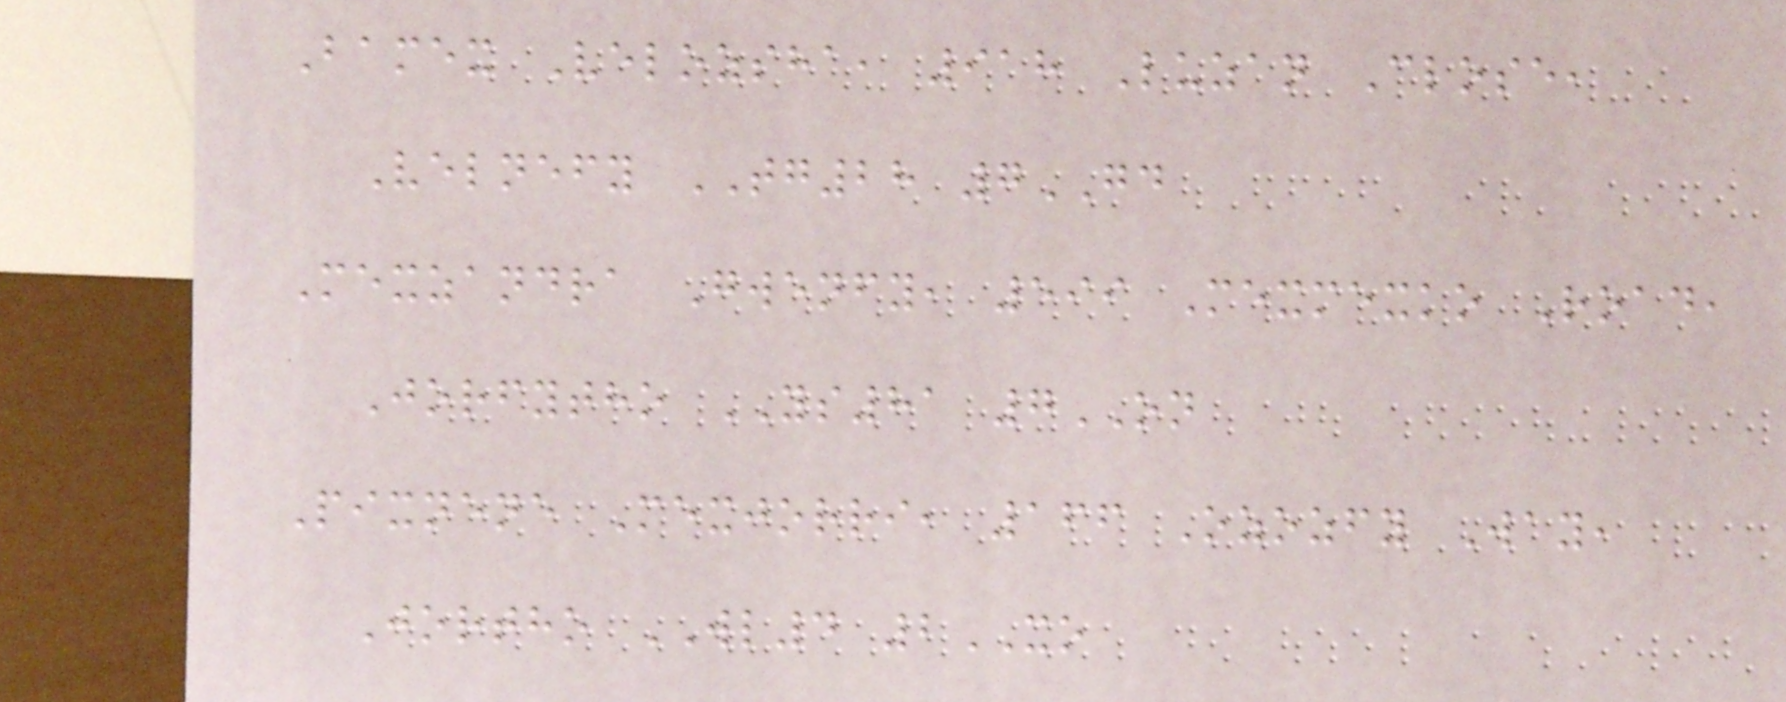Bamex Velozsha, 918 Luzan Close,
Velnefy TG28 7GD
Mexzandra Gwenfy, 599 Mexmexko Road,
Jorfytho YS81 7ON
Pixnene Mexjorri, 166 Ozozfy Way,
Jortho WL4 2XO
